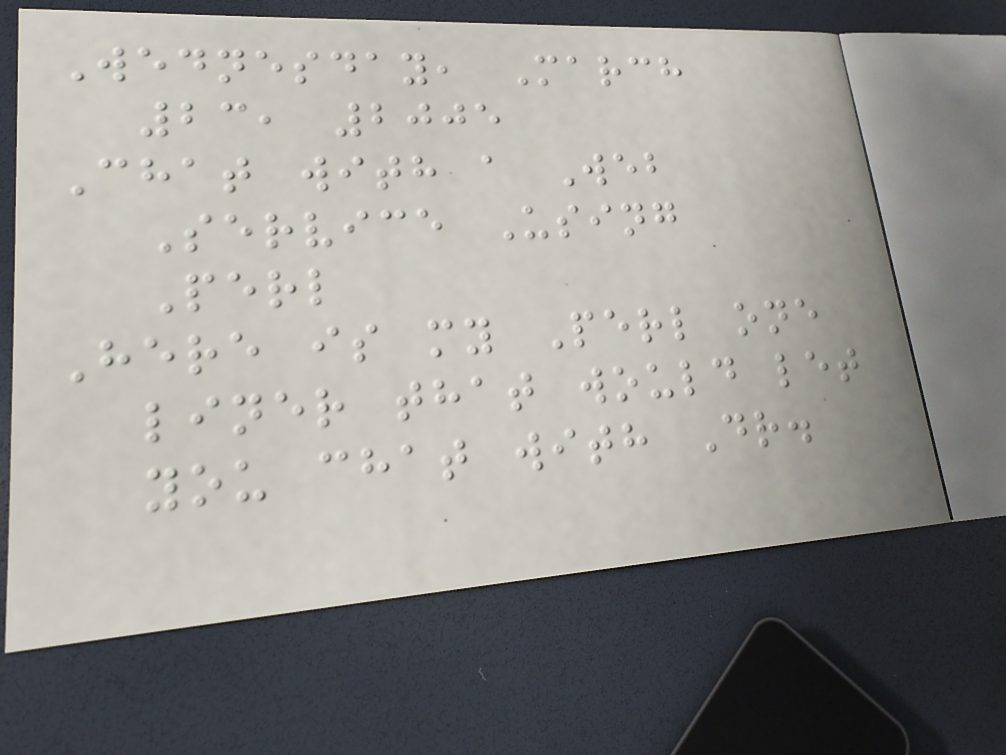Wednesday, March
23, 2005
Chat with a Web
Service Using
Perl
Here is my Perl one
liner that would let
you chat with Dr.
